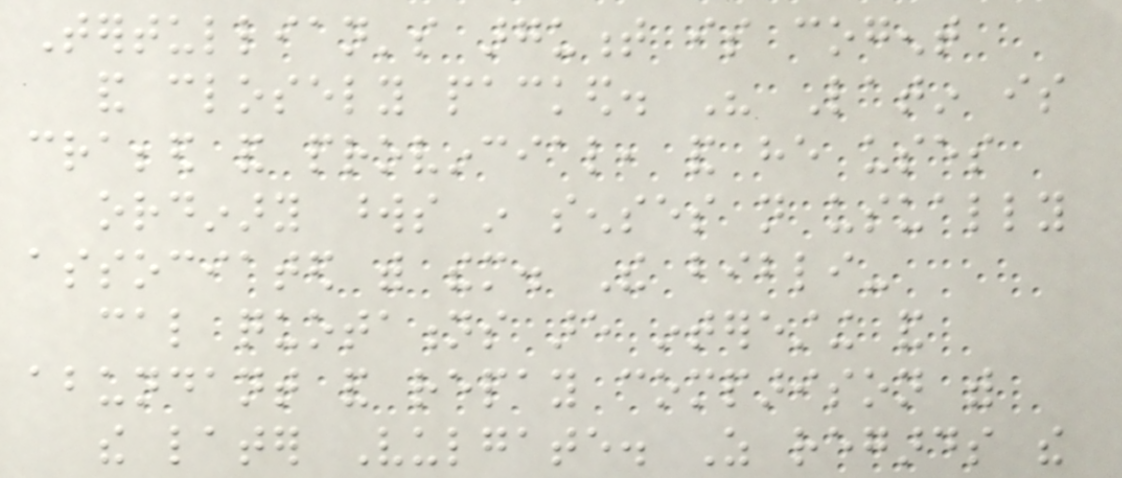Tertullian's argument is cogent
and closely packed. His Latin is
crabbed and provincial, and he uses
ordinary words in senses not usually
associated with them. The bibli-
cal quotations are interesting and
abundant and repay comparison with
the later Vulgate. As regards the
